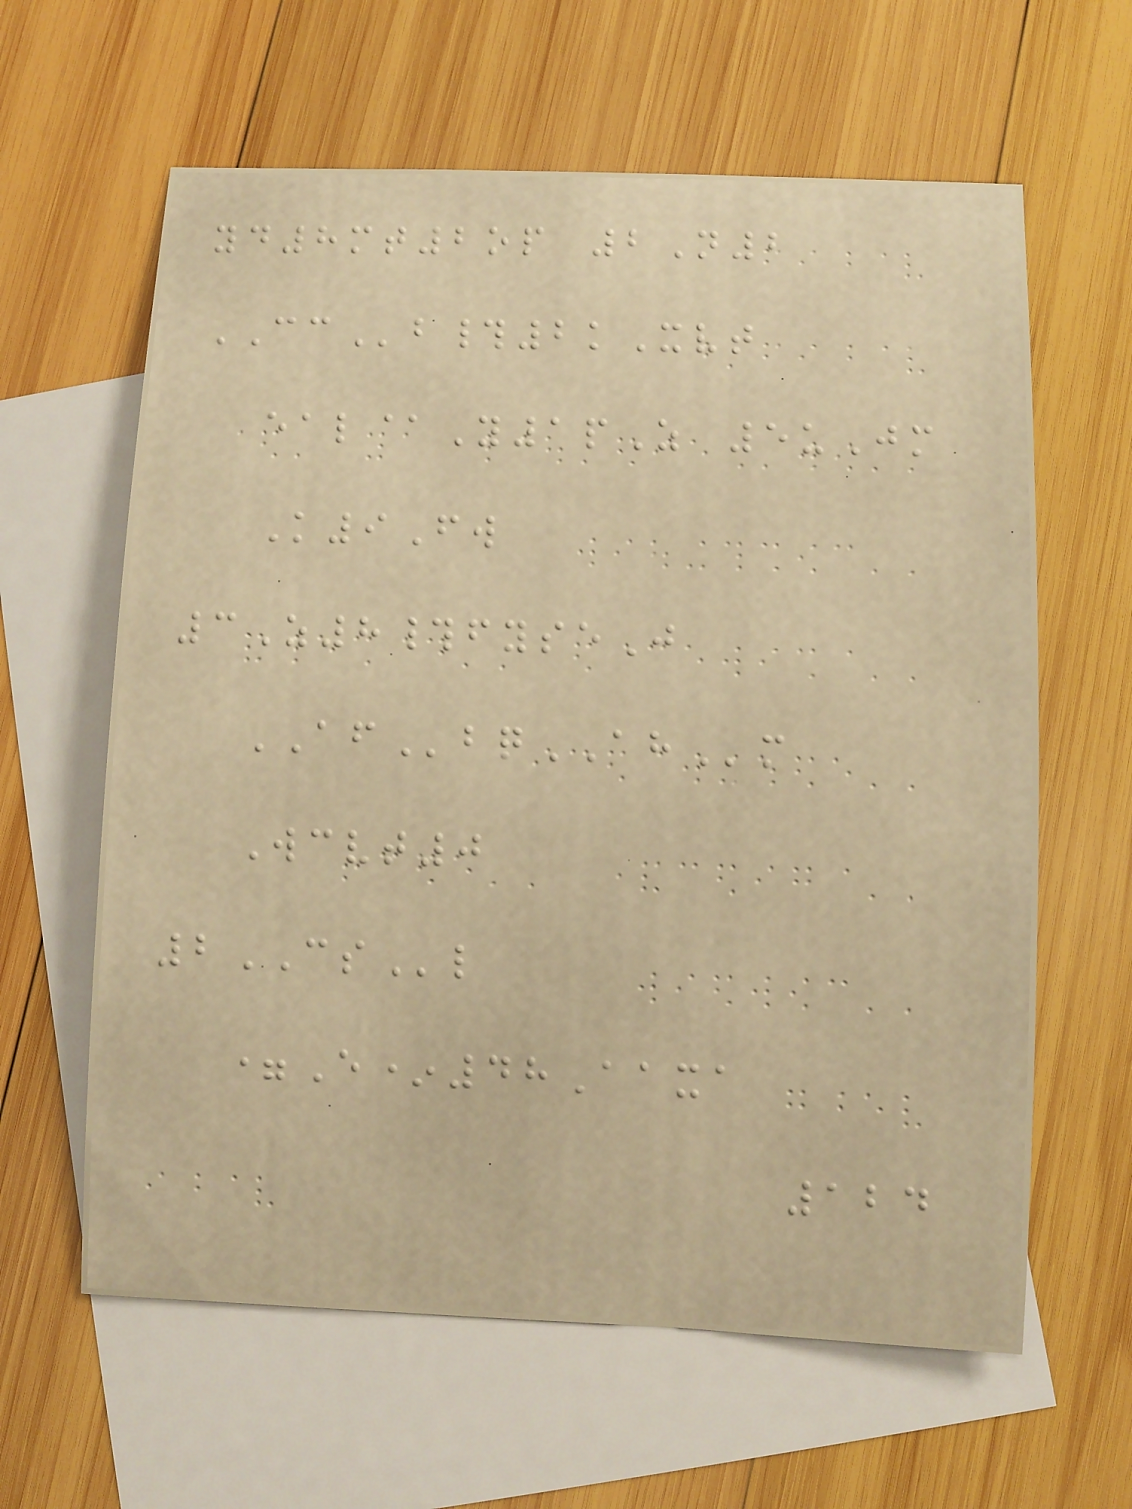yd8mt2op 2N2
CCb#2kXvt
eal@Y1pZ 5uJm
K9Fw
3Z8#fyseJ
AFbqAHm
Wcvt0
2CSl
=E*48Aaxa
124
